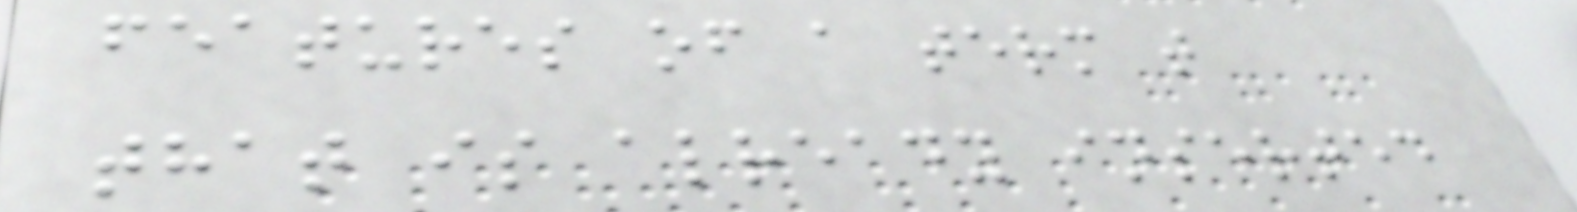features of a term t
that is already inserted
